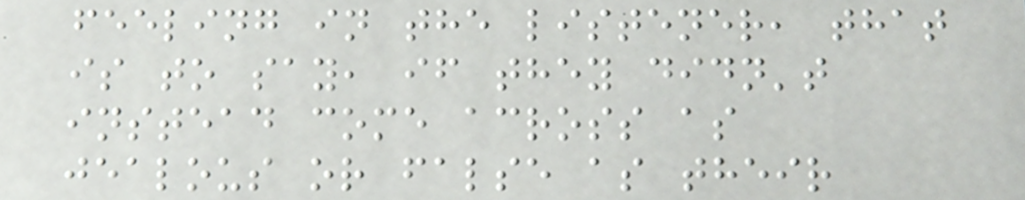feeling in the listener, that
is to say, if they didn't
instead come across as
jealous or false as their
